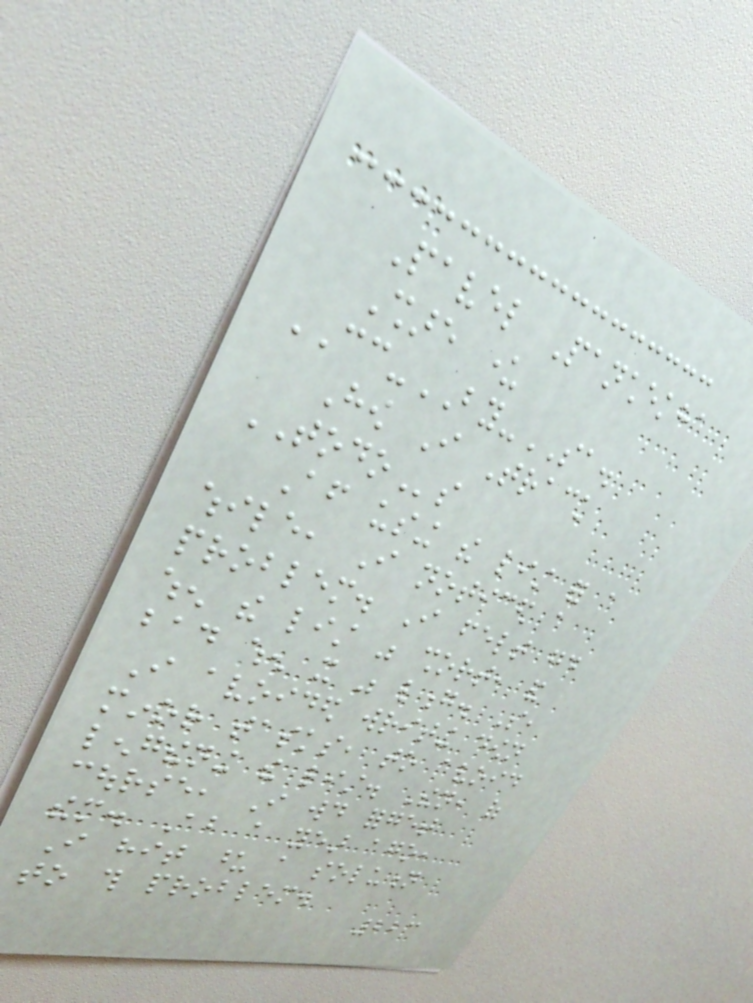Pavel Panchekha
Share under
CC-BY-SA.
How I Track
TODOs
After using the list for a
while, I noticed a
problem. I felt good
when the list was short, and
bad when it was long. So,
I avoided writing down
minor tasks, to avoid
lengthening the list. Then, of
course, I would forget
them. About a year ago,
I hit upon a solution
to this problem.
223
